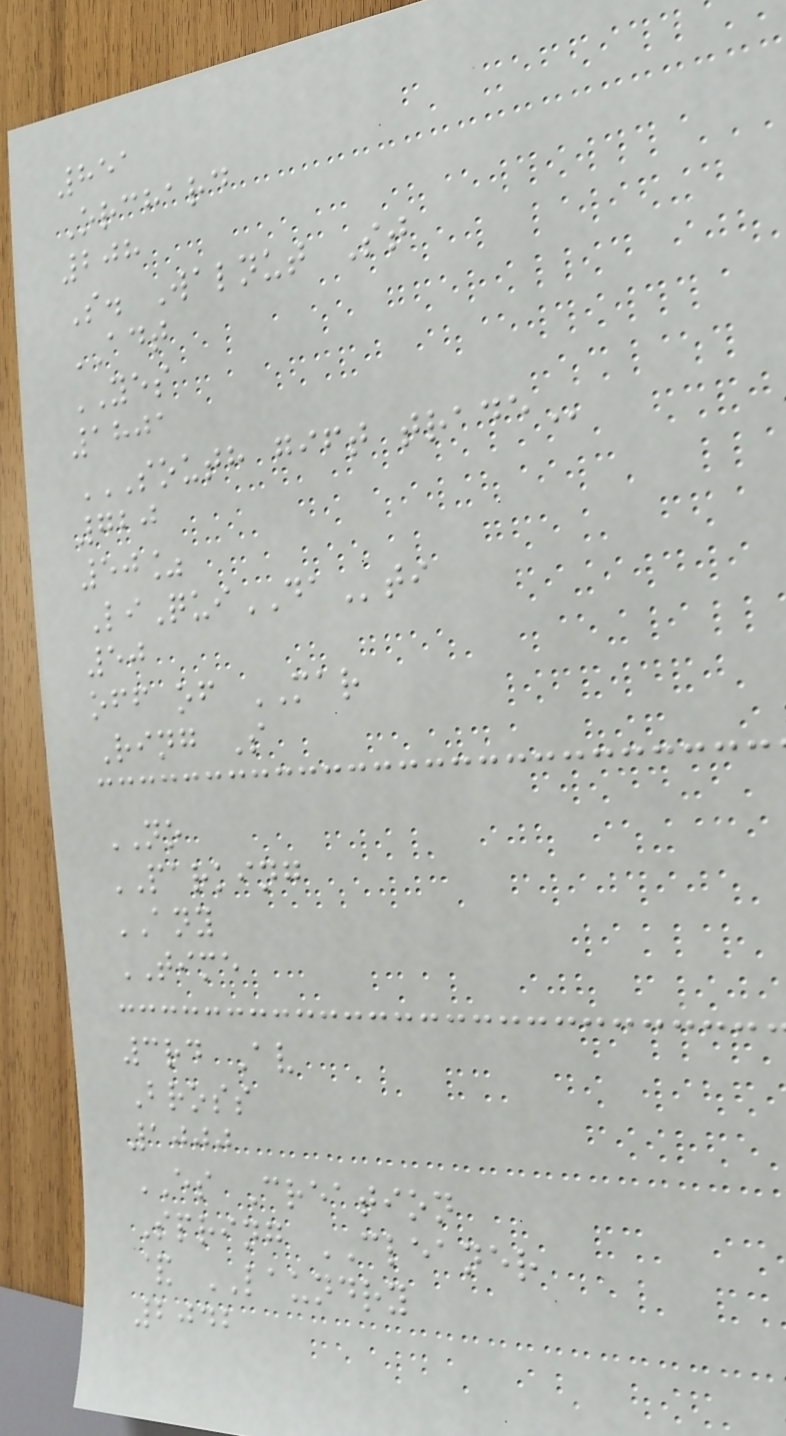851
Orchard
208
S. Walnut St
ADT
YES
1801
SOUTH GIFT TRADE
720
50%
LiQuiDAti
50
off of MAR
Ring S
NO
PARKING
ANY
TIME
3rd Av
Bross
1000
ES Creation
Spring CLEANER
& LAUNDRY
2042
